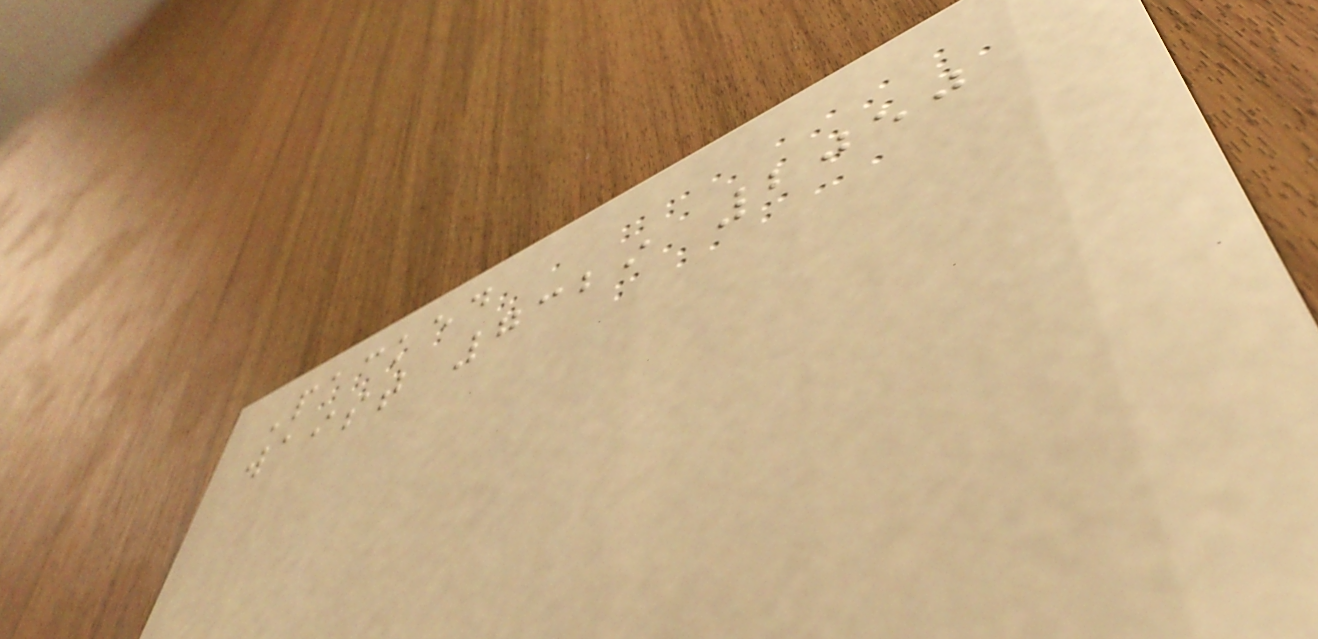Packed
waist 7329 2050
